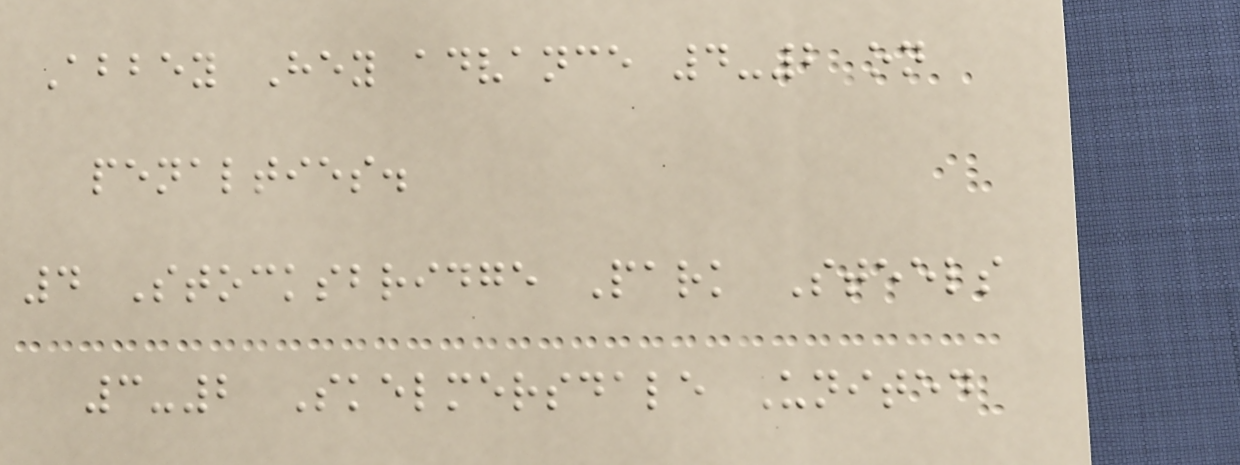Abbey Hey advance 4-2 on
penalties.
4 Stocksbridge Park Steels
3-2 Skelmersdale United
